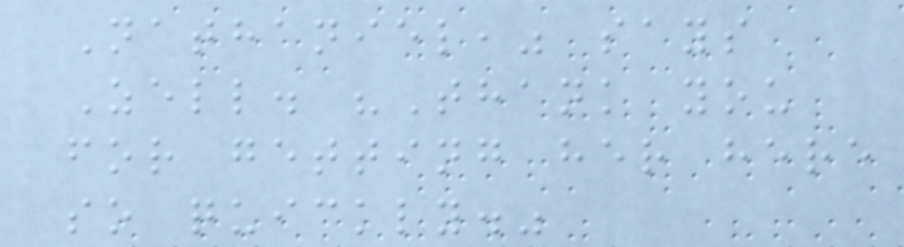Nathaniel," says
Zell. "Thank you
for getting her here
so quickly."
